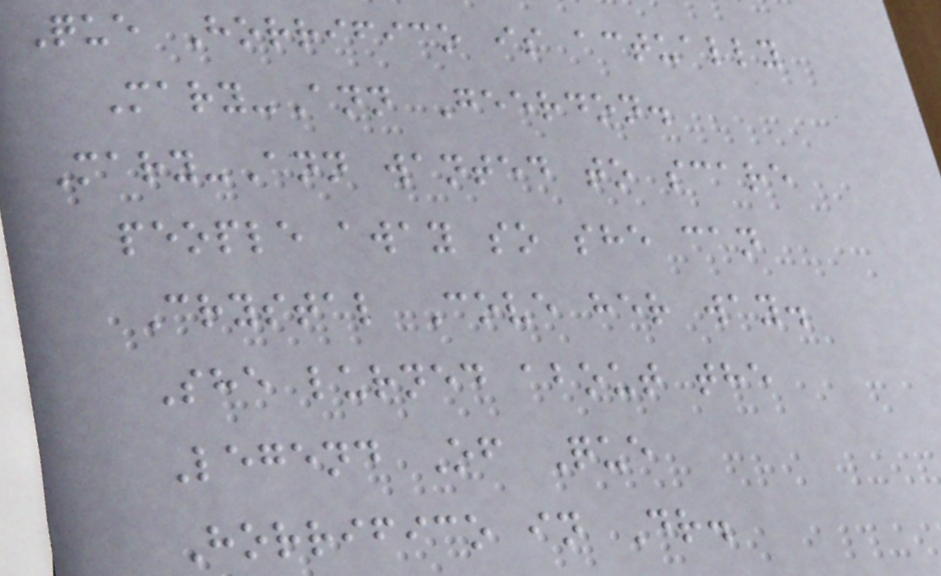Que Horrifico is actually
Mary-Ann Geerdon.
Mary-Ann wanted to scare
people away so she can
Crystal Cove her way.
She lurned about the
Legend Of Que
Horrifico in Dr.
